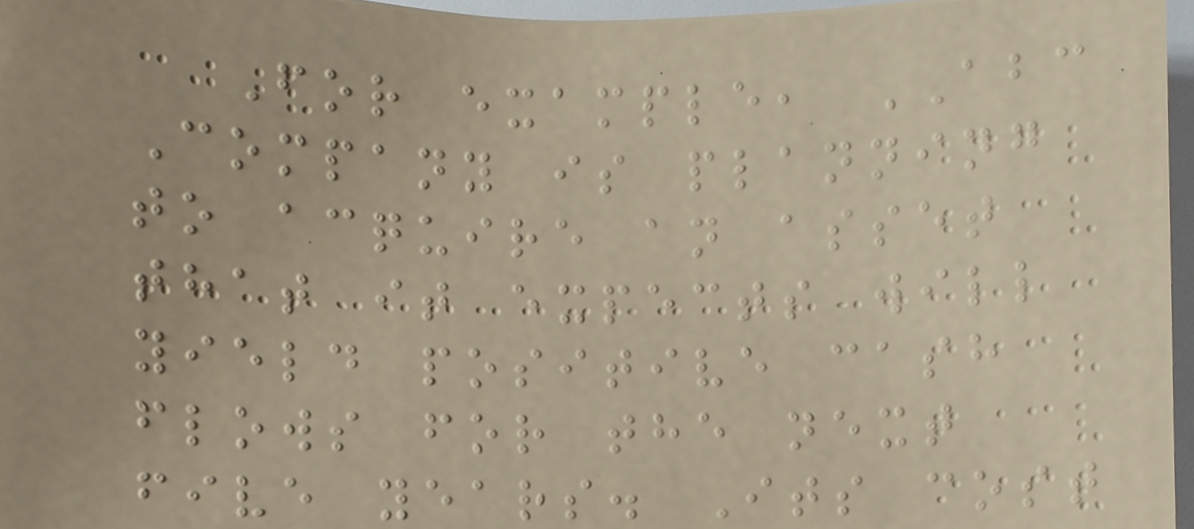For example, ABC
Company is planning
to acquire an asset
that it expects will
yield positive cash
flows for the next
five years. Its cost
